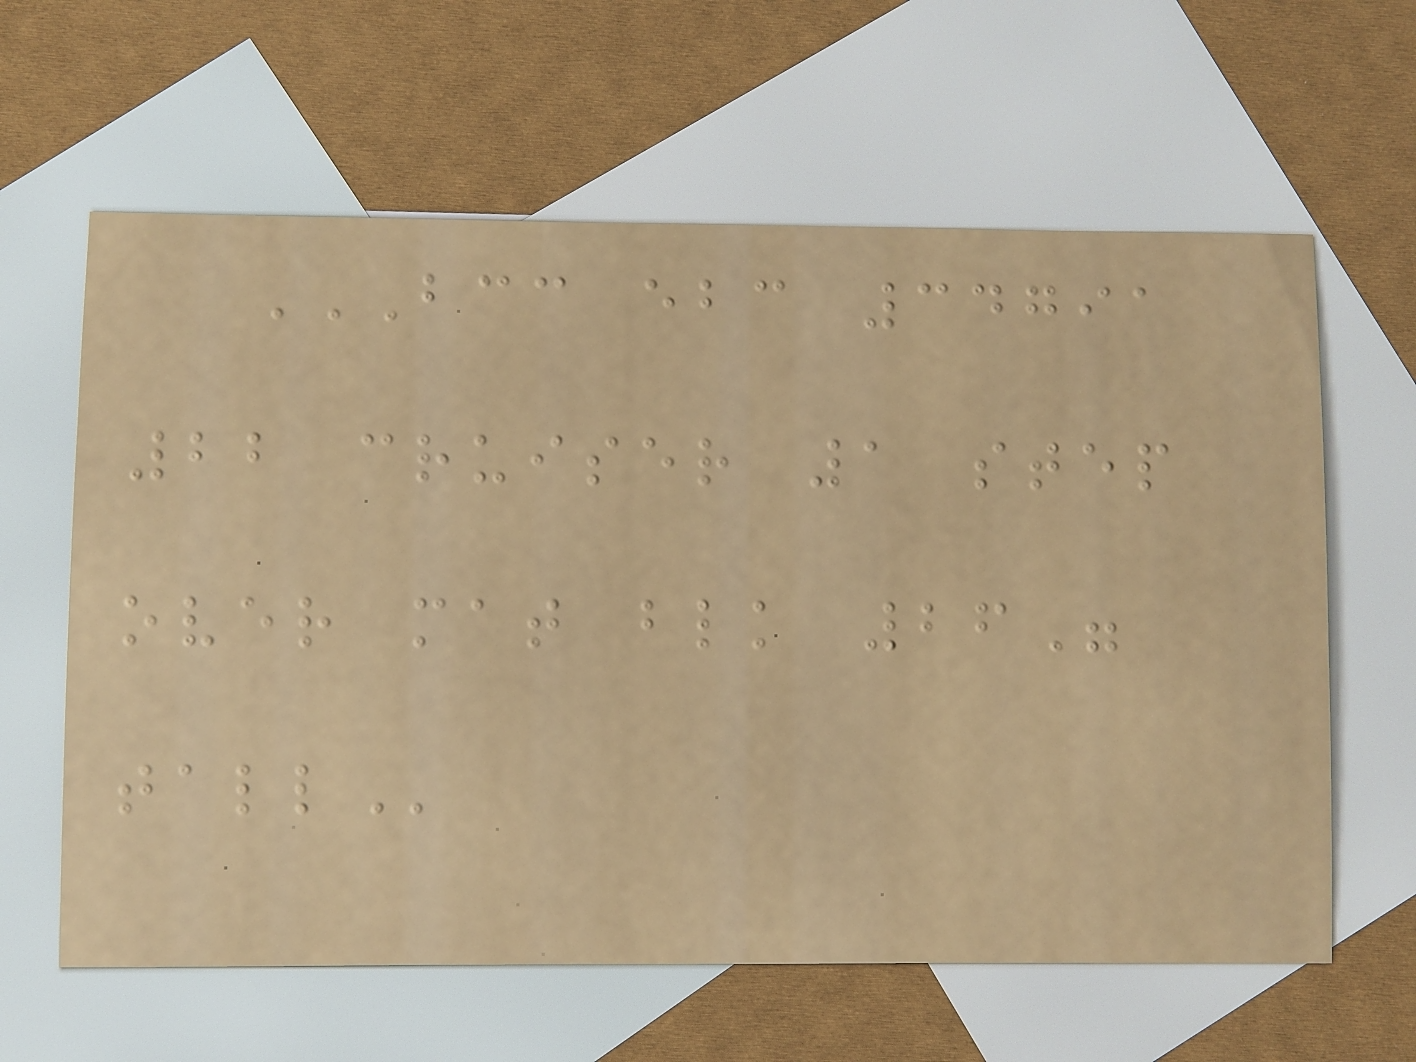BCC EBC 34791
22 CRUISER 1 STEP
OVER MAT BLK 26"
TALL
